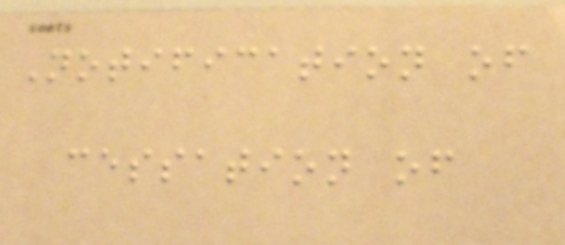Notification of
cessation of
